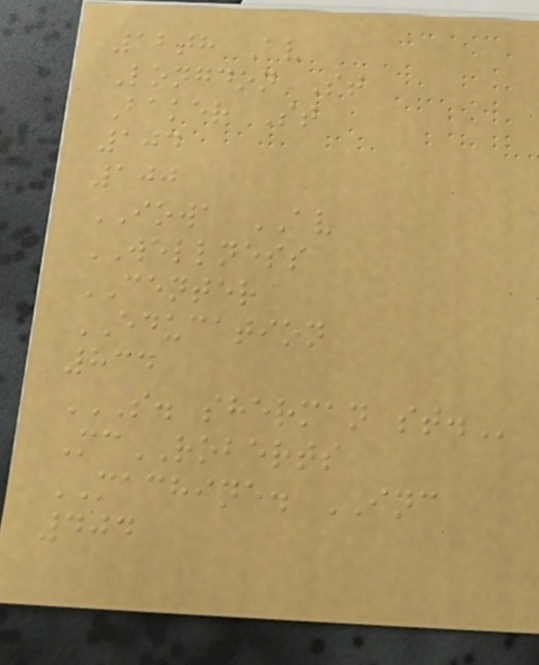12th Av
Longdon St
Baker St
104
100
IOWA AV
WELLNESS
CENTER
EDUCATION
834
S. SHERMAN ST.
McROBERTS
MACHINE. INC
404
